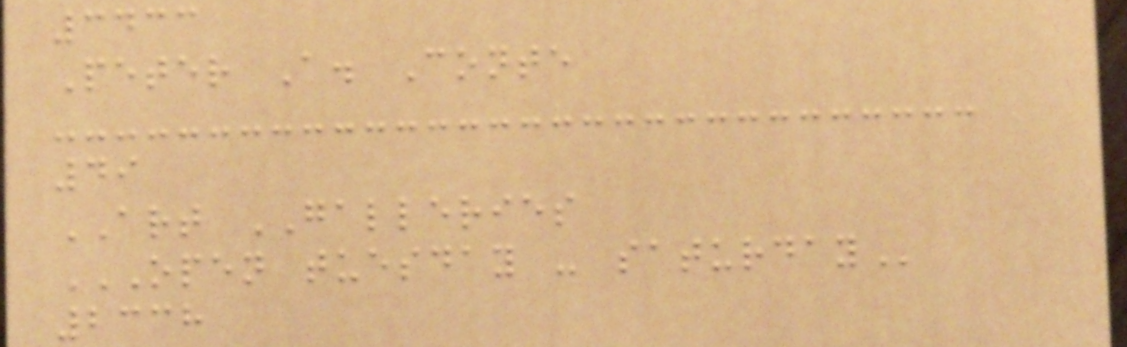3433
Peter A. Conte
49
ART GALLERIES
OPEN TUESDAY - SATURDAY
2338
